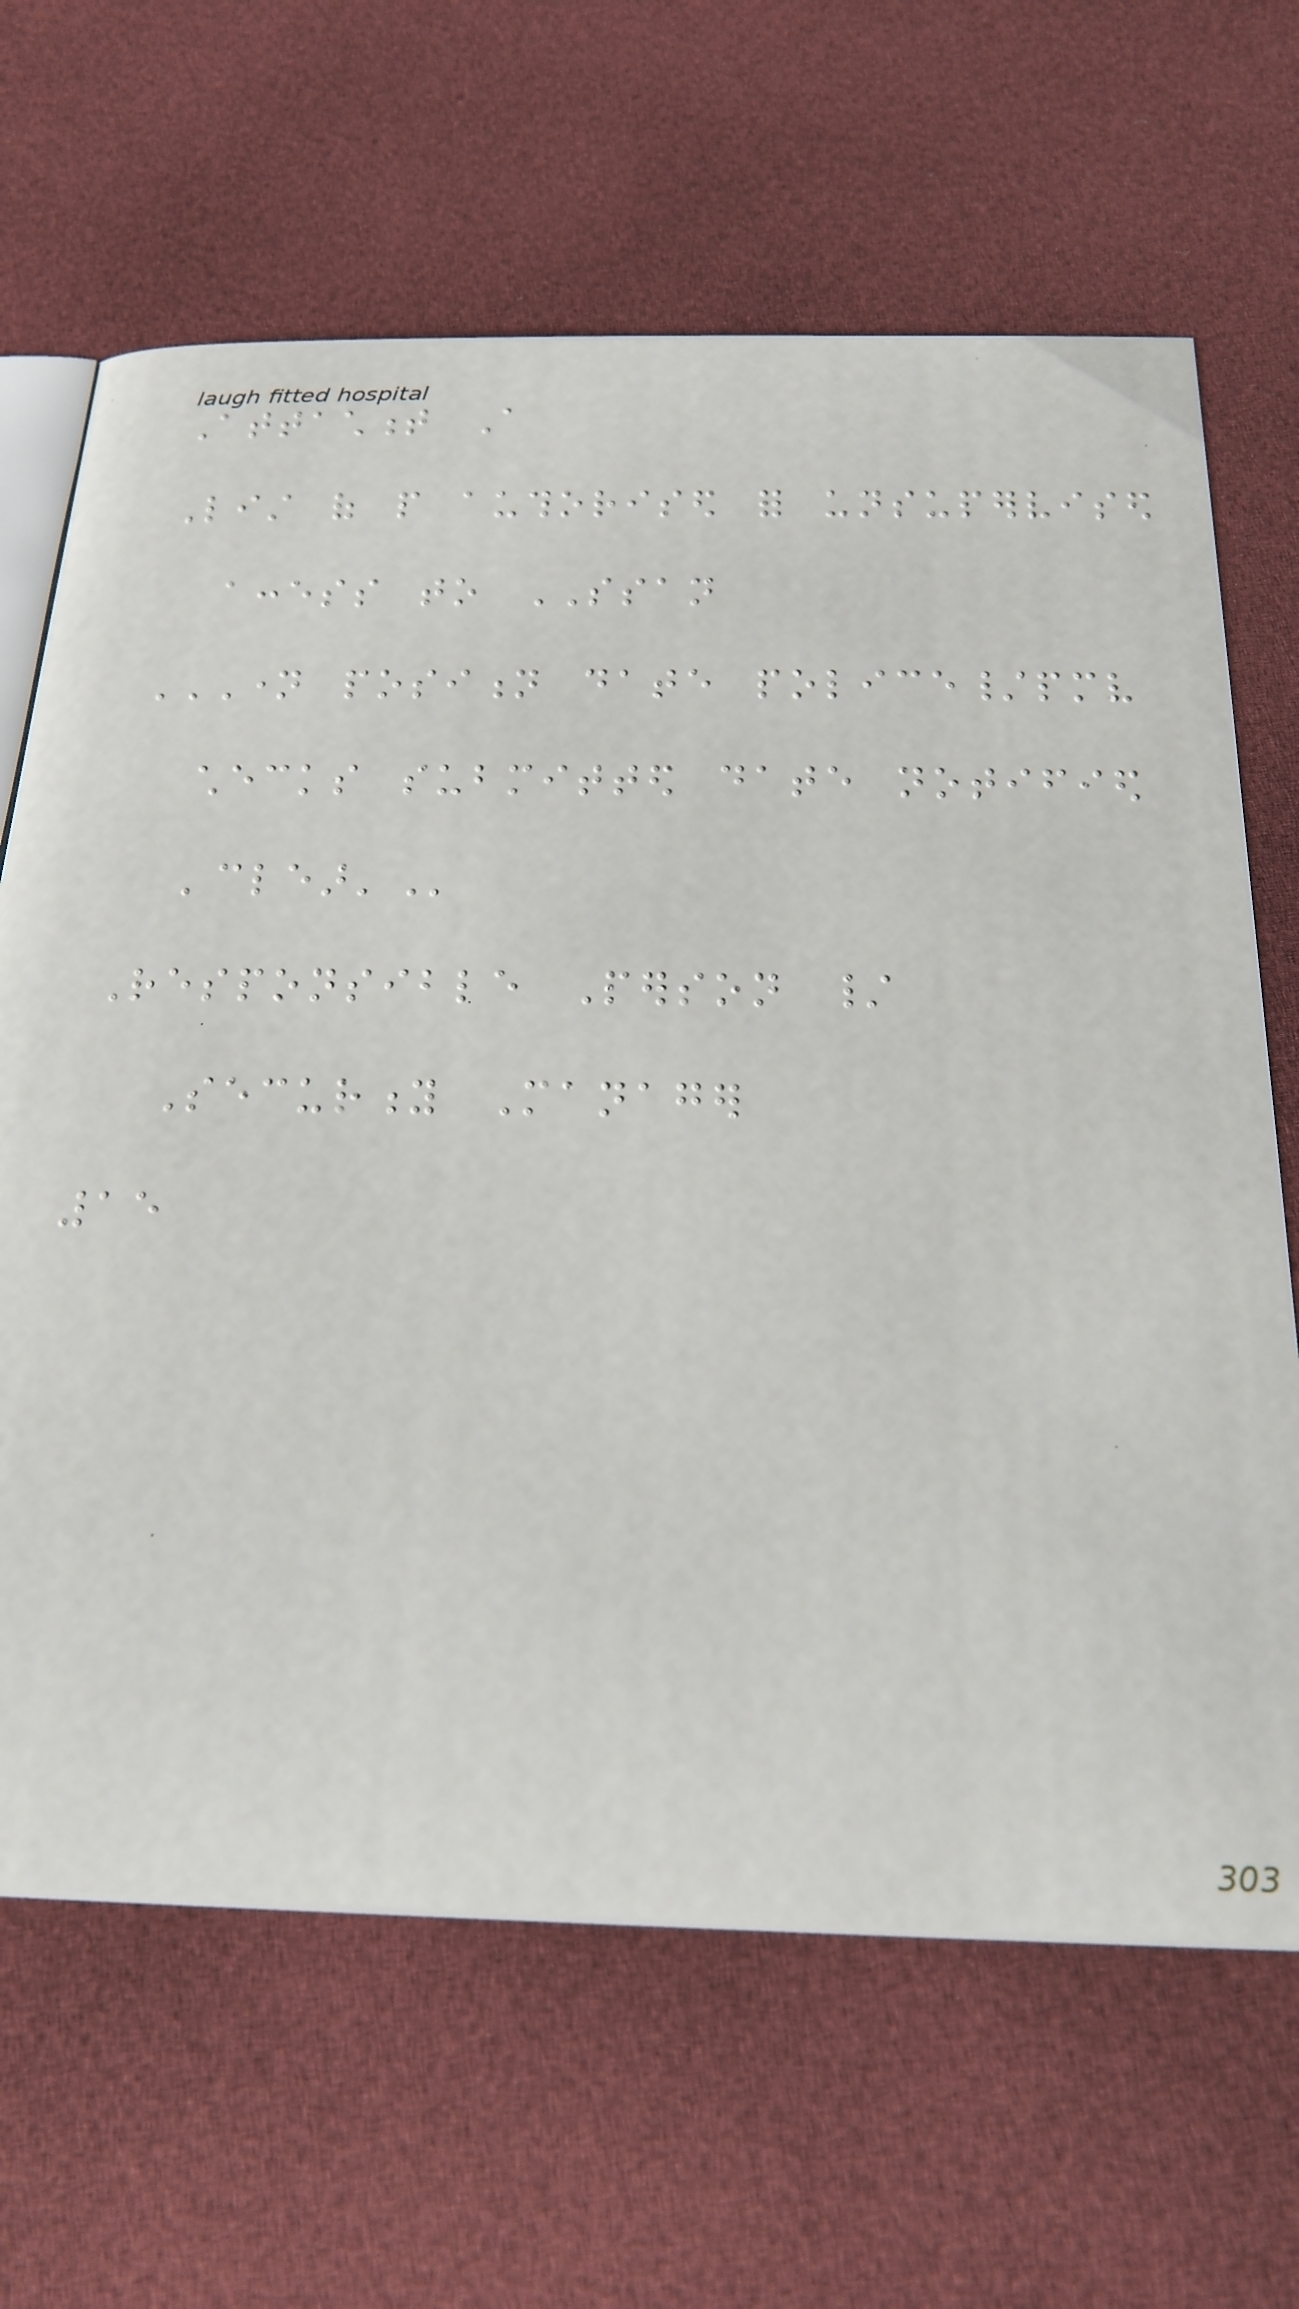Attachment A
List of people authorised for unsupervised
access to SSAN
NAME POSITION DATE POLICE/PMV
CHECKS SUBMITTED DATE NOTIFIED
'CLEAR'
Responsible Person /
Security Manager
15
